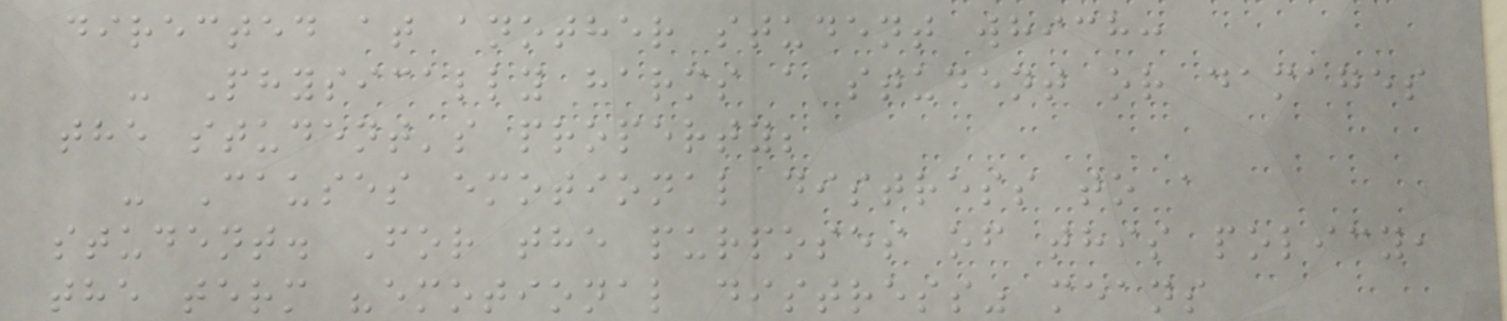directed at another student which:
- Physically harms a student or damages
the student's property;
- Causes emotional distress to a
student. For the purposes of this policy,
the term "emotional distress" means
